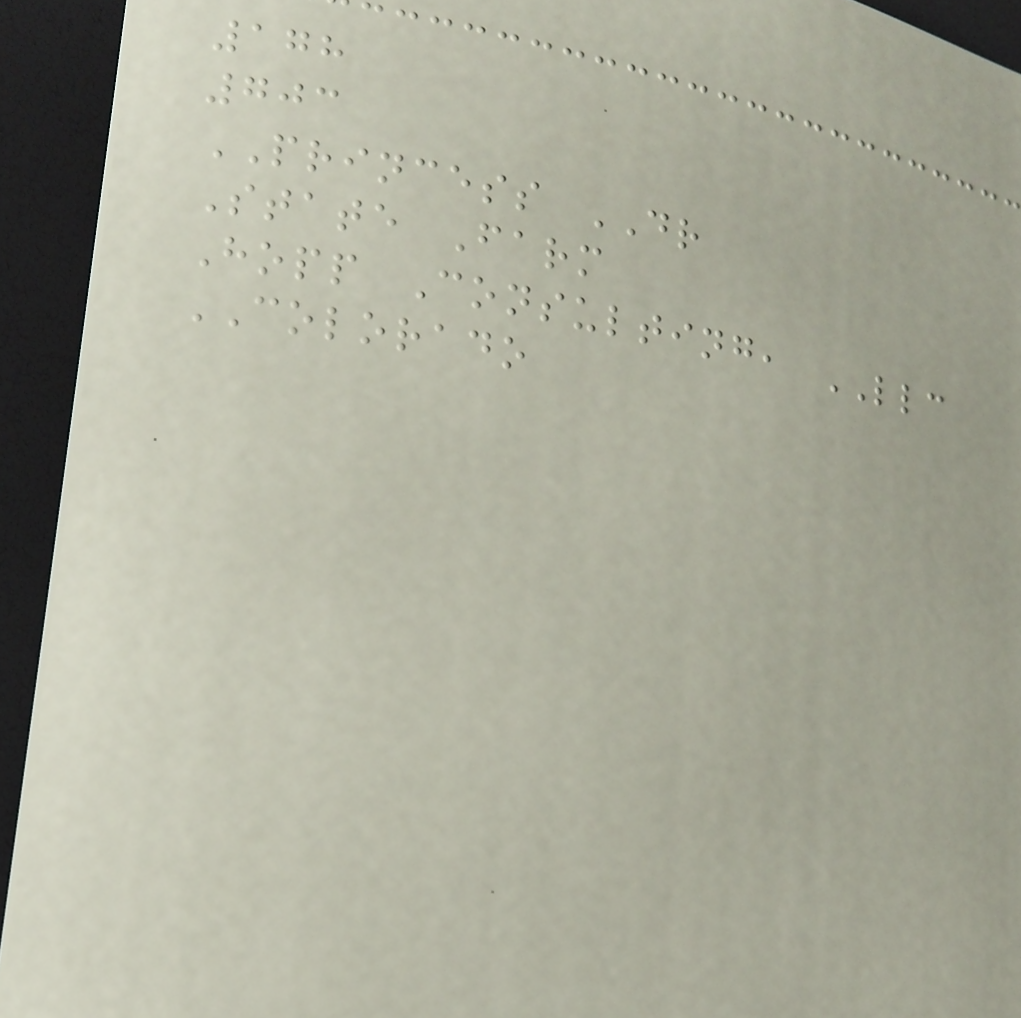178
703
PRINCESS DR
State Farm
Hopp Consulting, LLC
COLORADO
